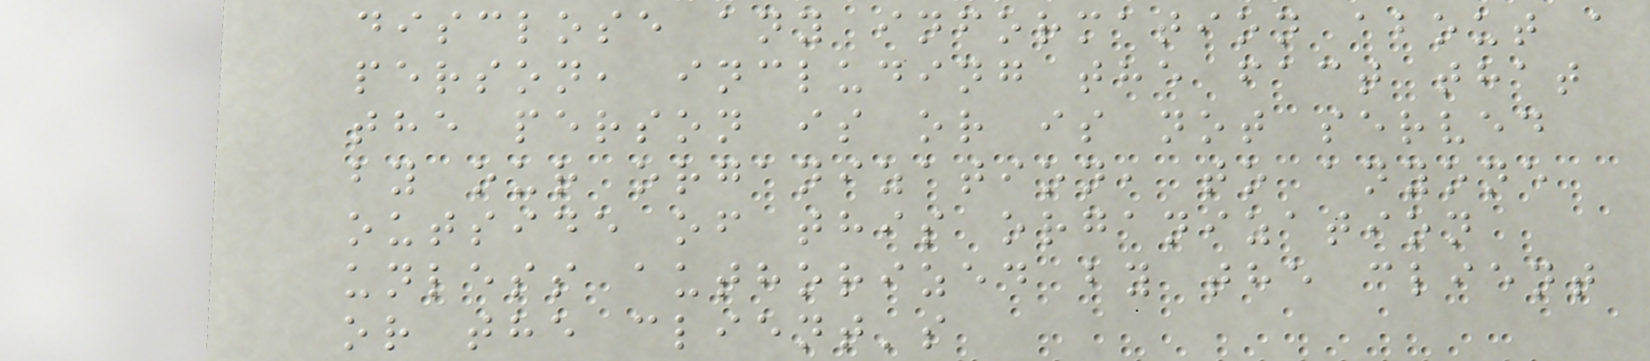disclose any information about a
person, including the fact that
the person is or is not served
by our organization, to anyone
outside of this organization
unless authorized by the client
or the client's
